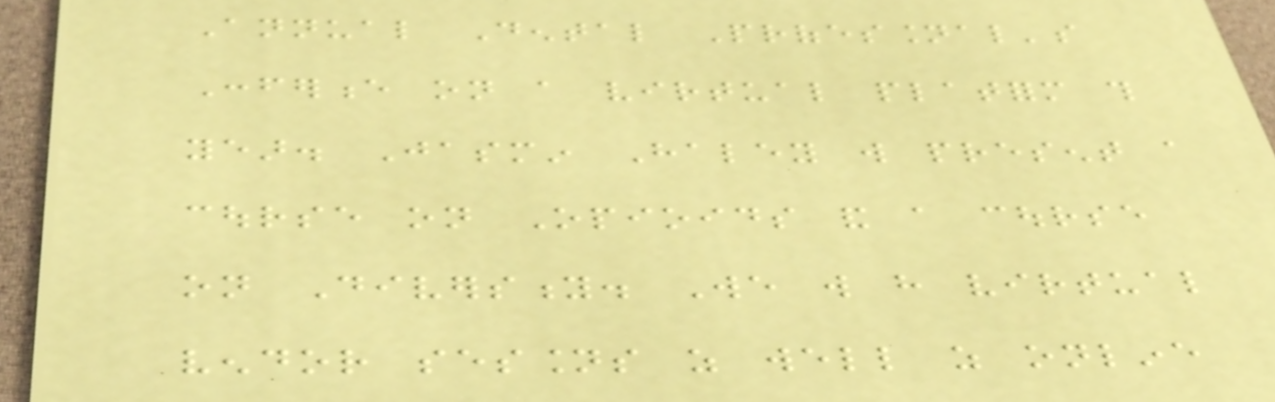Annual Dental Professional's
Conference on a virtual platform this
year. Jasmin Haley will present a
course on Opioids and a course
on Diversity. We will have virtual
vendor sessions as well as online
